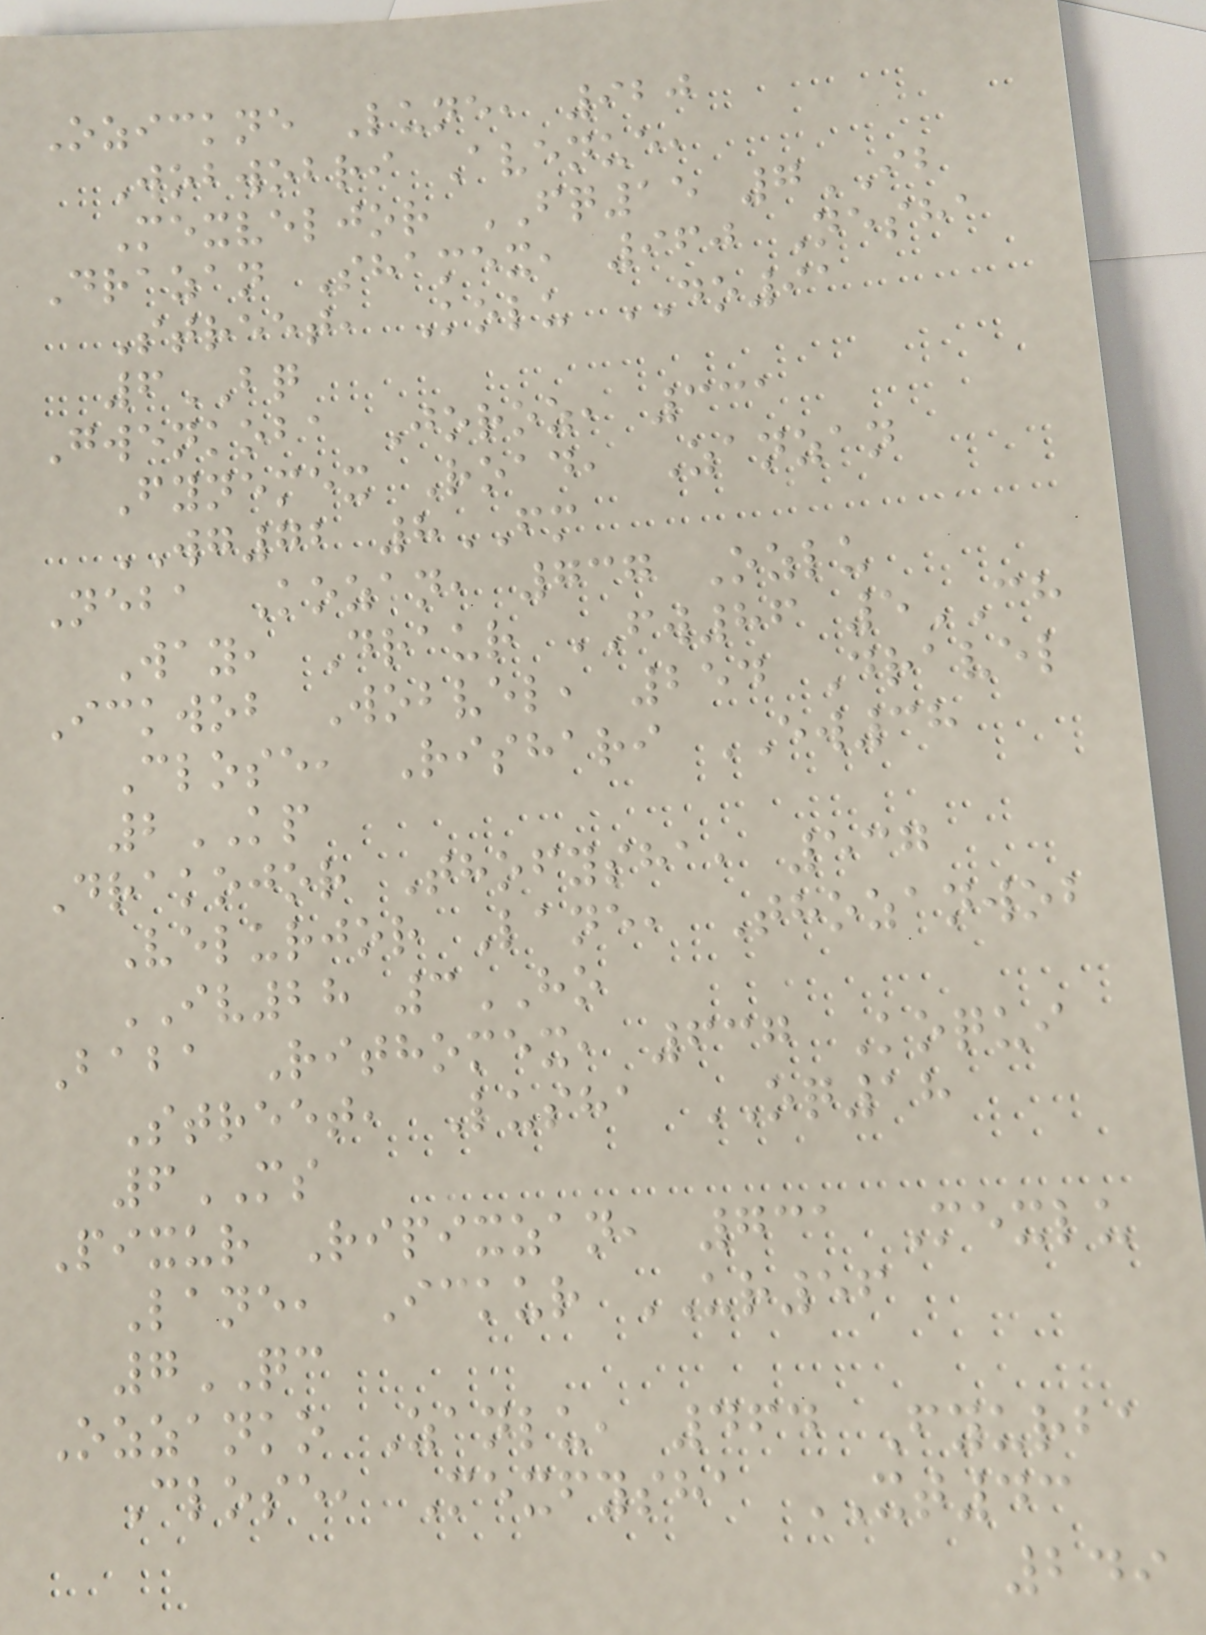Ozickne Lune, 920
Wobwobri Avenue,
Mexveljor FQ15 7IB
Drazan Shamex, 960 Nesha
Street, Kolu DO91
6BQ
Gwenkoba Joroz, 331
Fynemex Road, Zanzan
WG72 8FM
Neba Kozan, 737 Ozlu
Way, Draur FW86 5CH
Ickwob Wobvel, 254 Dravel
Close, Rishari EW38
2KP
Drakojor Thofysha, 537
Velurjor Lane, Thozanwob
IV28 3HO
Baba Rithomex, 637 Koqui
Street, Lusha OQ18
6MS
Pixur Ripixzan, 731 Mexlu
Lane, Ickur UR56
7QC
Ozzanko Zanlu, 464 Fyurba
Close, Mexfysha XT43
249
